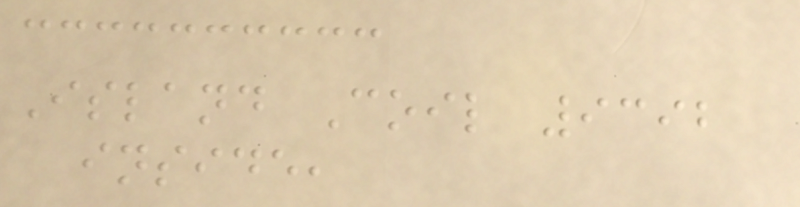Island Coil 9392
inside,
